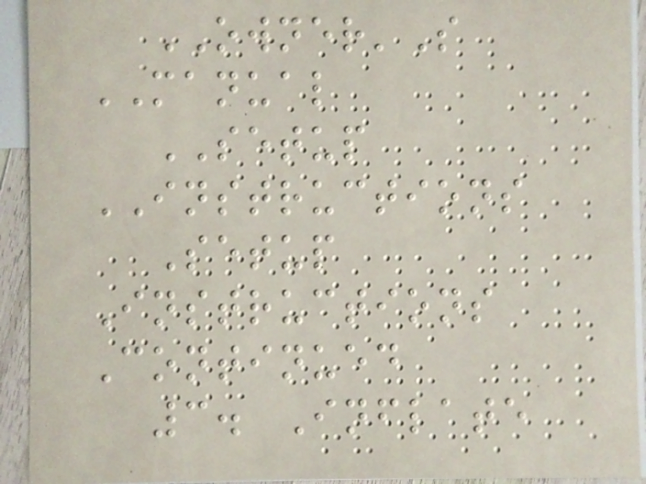OWNER'S
MANUAL
SETUP
INSTRUCTIONS
Setup
Instructions
Continued
3. Inflate
